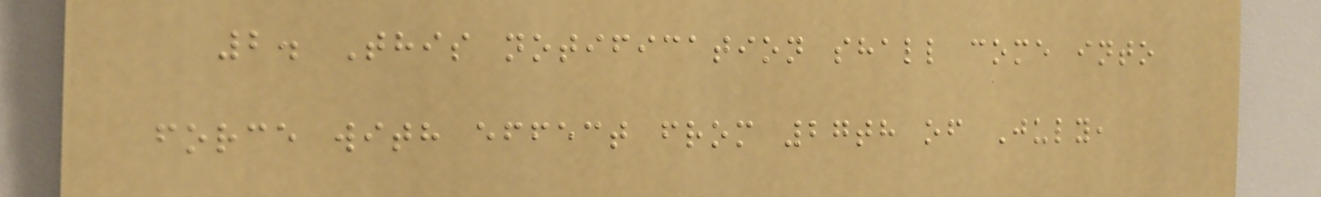2. This notification shall come into
force with effect from 27th of July,
